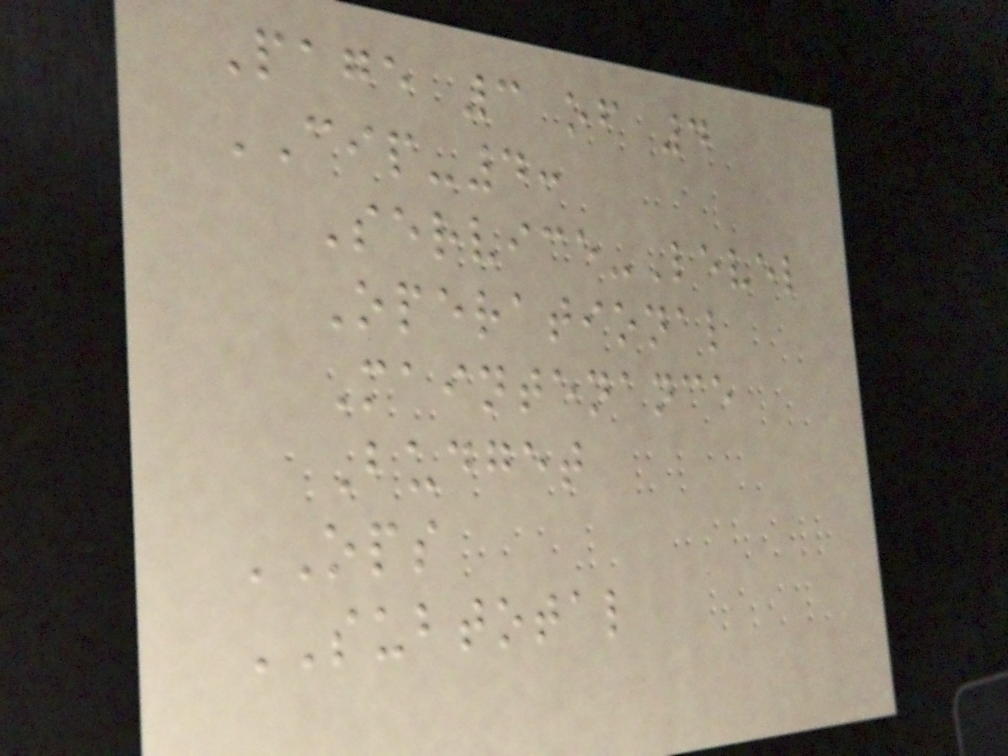Page 3 of 4
CIP-4:
Service-Level
Operational
Maintenance
Budget
OPS
SUBTOTAL
